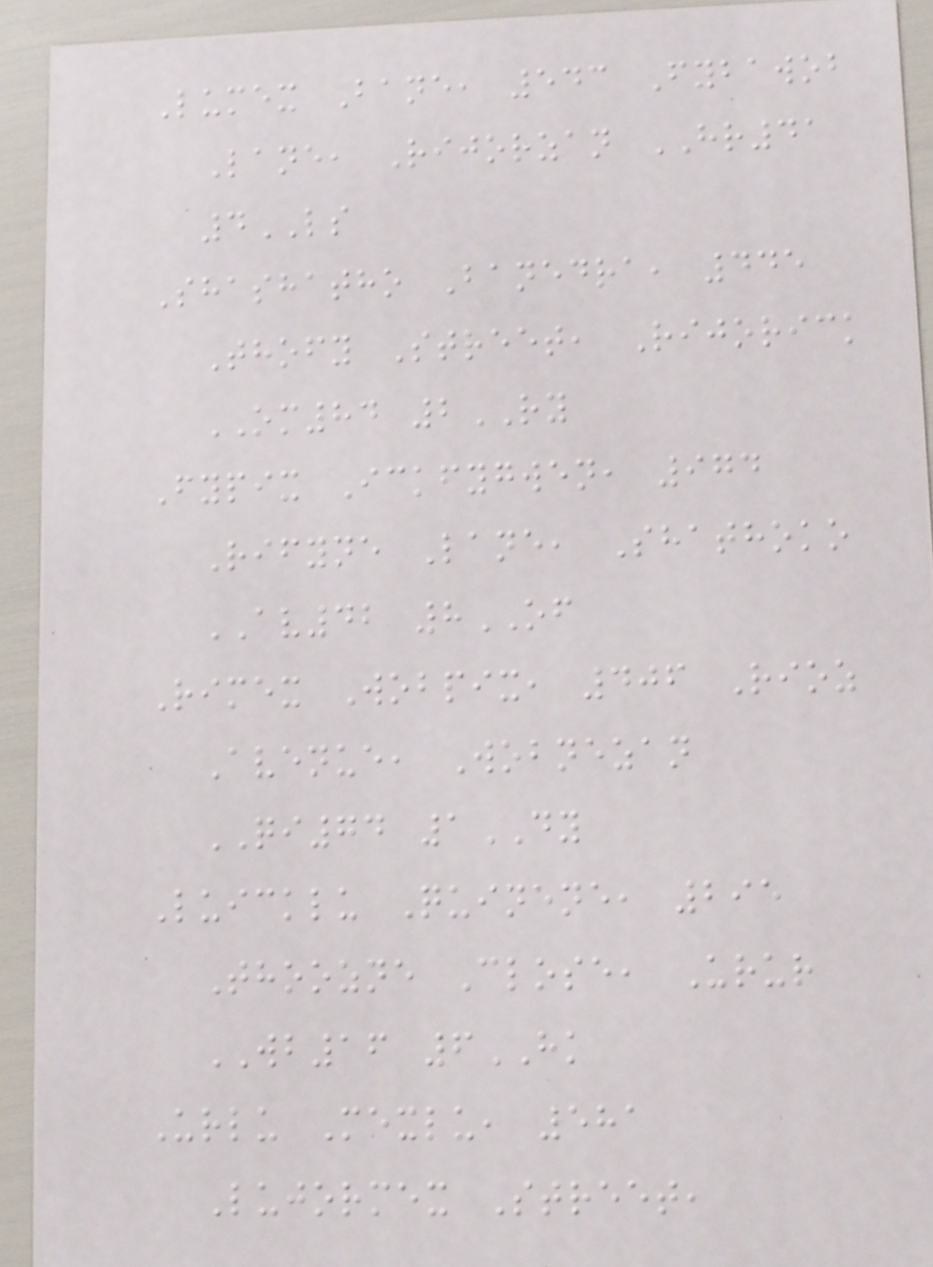Lumex Bane, 543 Fybawob
Lane, Rijorzan HR41
4LS
Shashatho Banedra, 445
Thofy Street, Rijorick
OM84 2RY
Fypix Ickfygwen, 974
Rifyne Lane, Shathoko
AV42 8OF
Rimex Wobpix, 406 Rioz
Avenue, Wobnezan
QI74 1DY
Luicklu Quinene, 295
Thoozne Close, Urur
WB16 6HK
Urlu Mexlu, 581
Lujormex Street,
